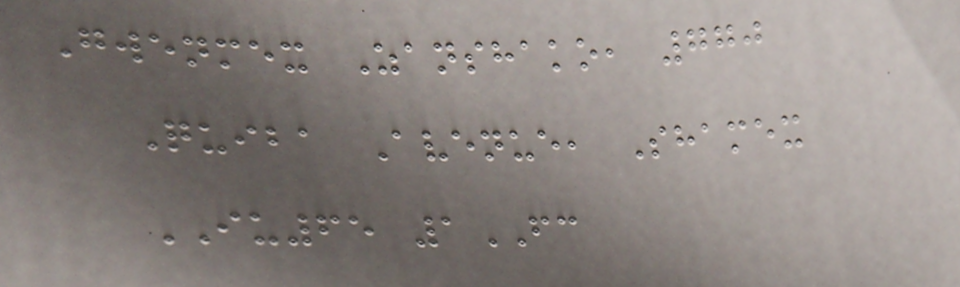Gwenmex Zanshako, 770
Quiba Avenue, Shamex
IU65 1FC
